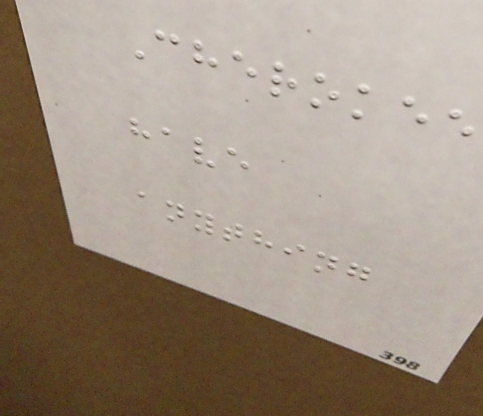Cherokee
have
anything
